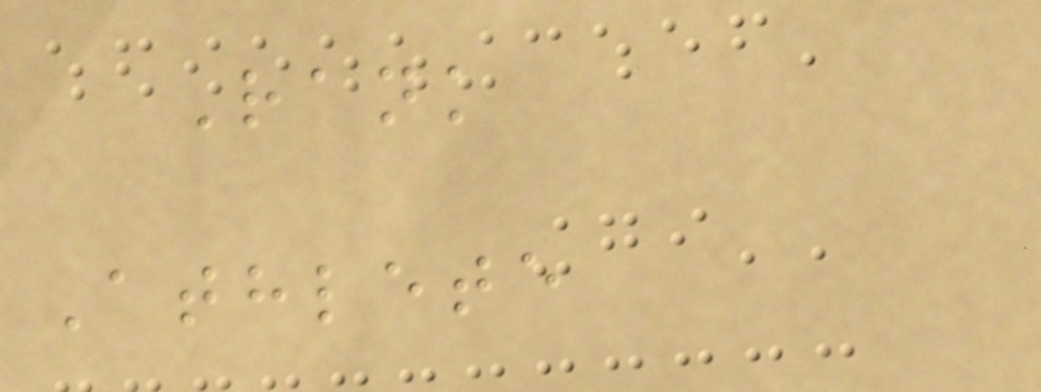Rank
Athlete
